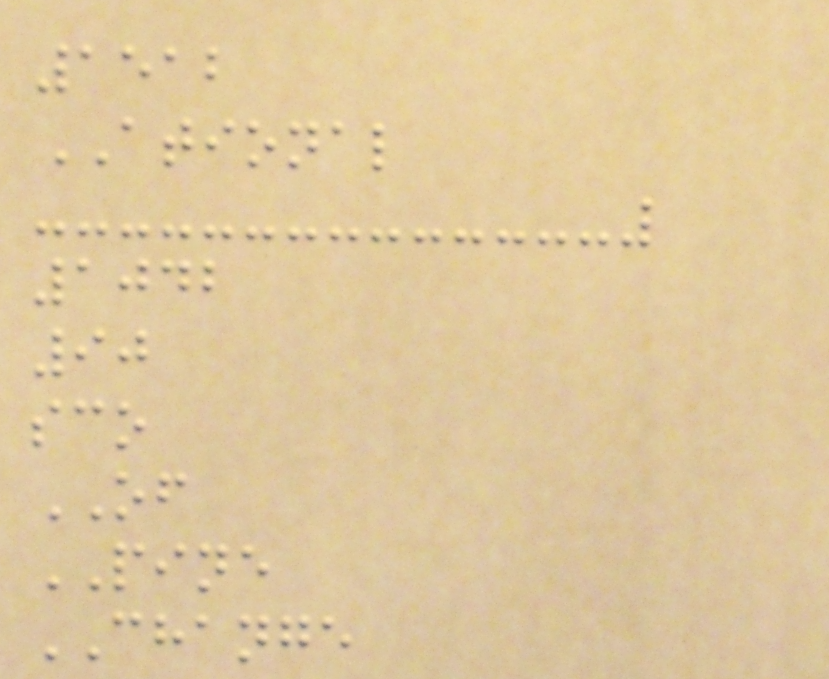1512
ATIONAL
1042
90
sco
OF
PINE
CHANGE
